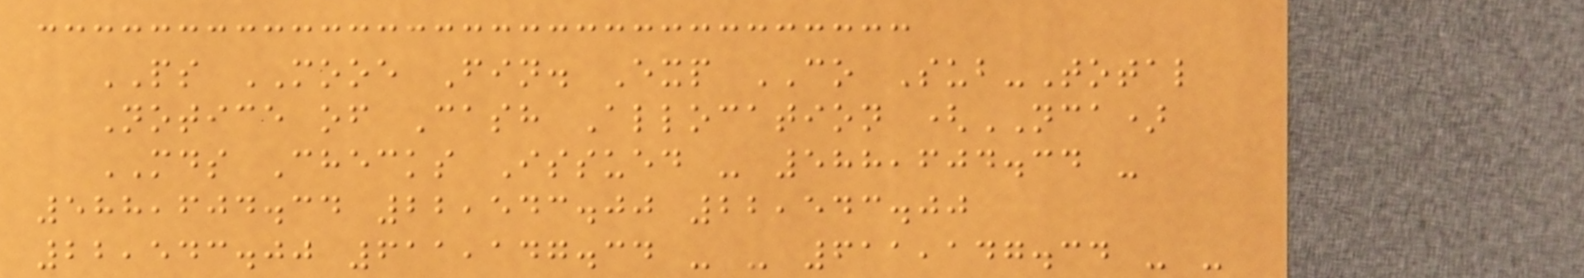PS MOOE Fin. Exp CO Sub-Total
Notice of Cash Allocation (NCA)
MDS Checks Issued - 588,604.34 -
588,604.34 22,543.00 22,543.00
22,543.00 611,147.34 - - 611,147.34 - -
